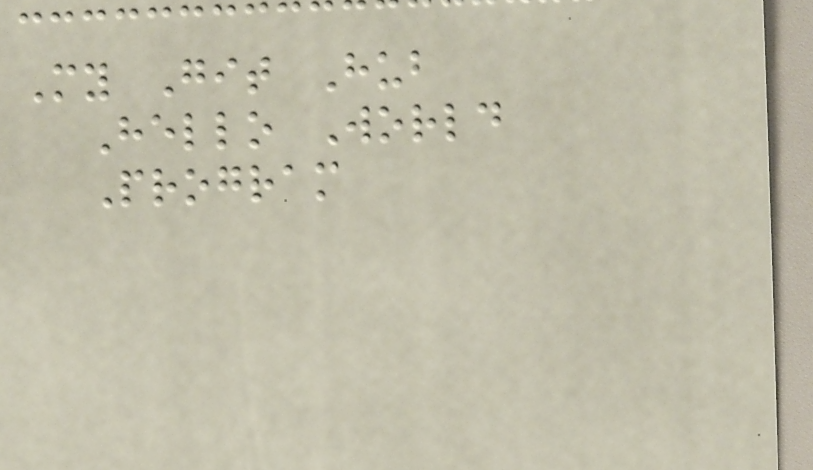My Git Hub
Hello World
Program
